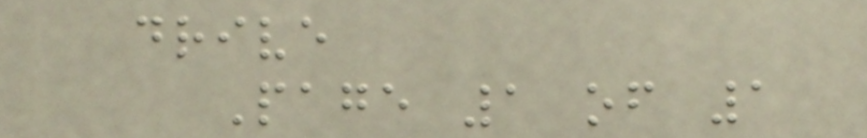drive
Page 1 of 1
